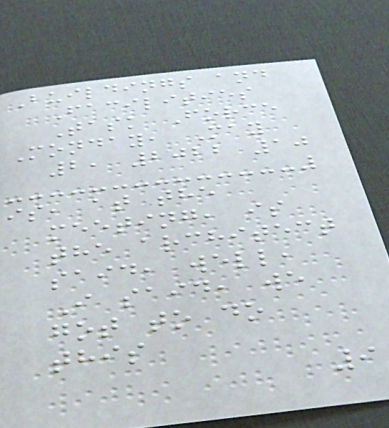Buildings and
Facilities
Task Force
Monday, May
2, 2022 10
is, at the
meeting, is
the architect
said, well,
I said, we
got to do
this
9
